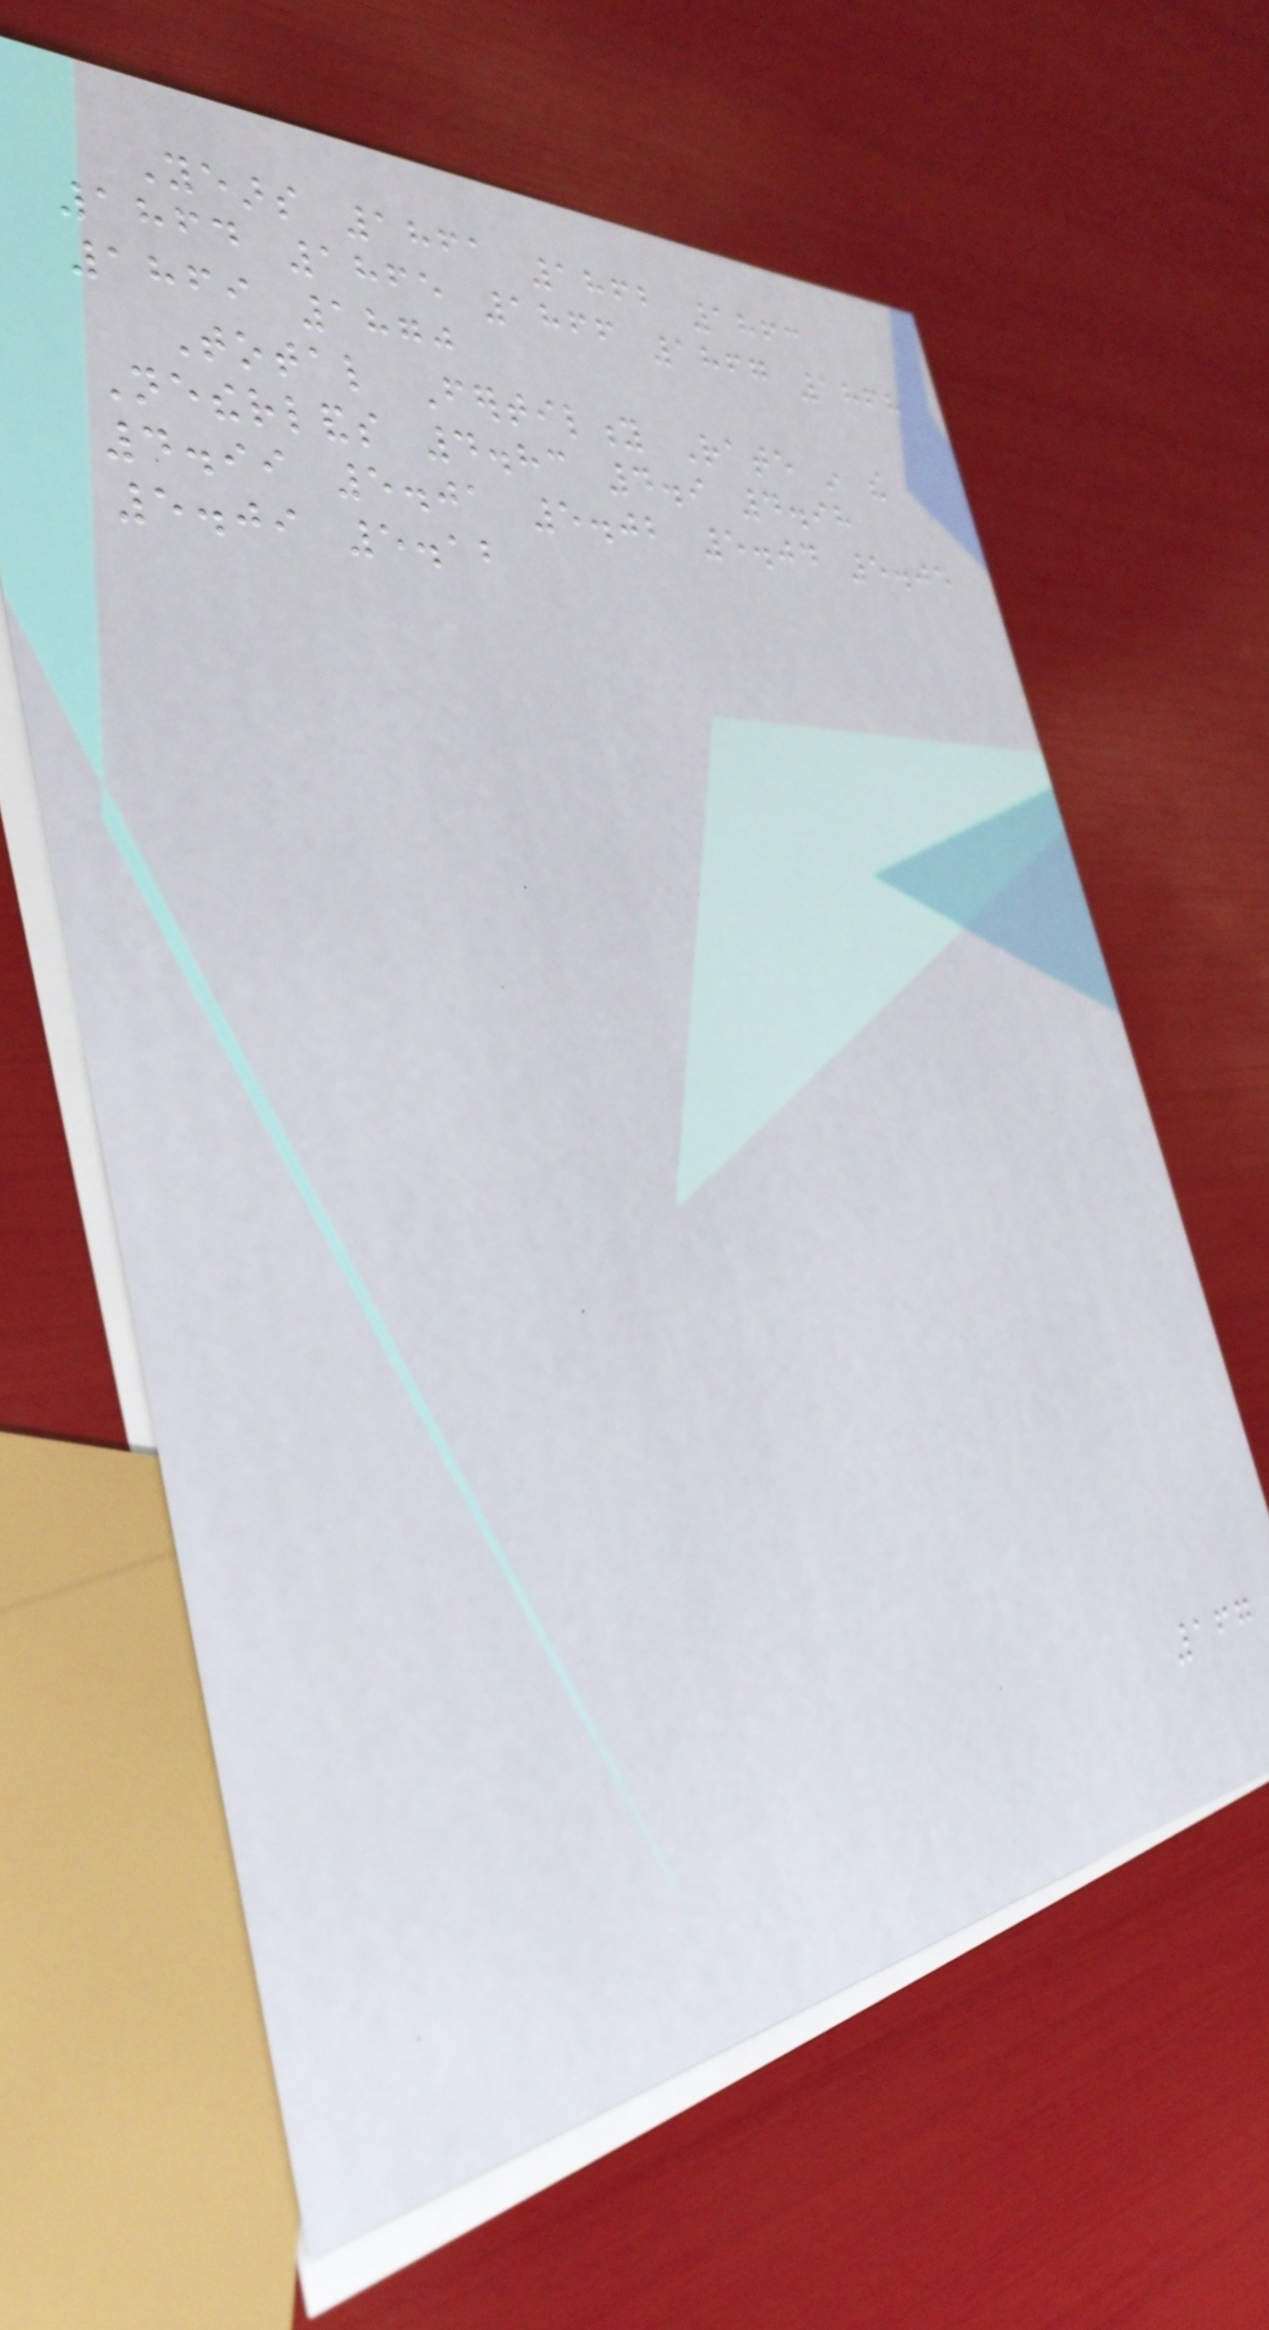Years 1861 1862 1863
1864 1865 1866 1867 1868
1869 1870
Total Fertility Rate in the
Netherlands 4.83 4.9 4.98
4.99 5.01 5.02 5.04 5.05
5.09 5.12
167
